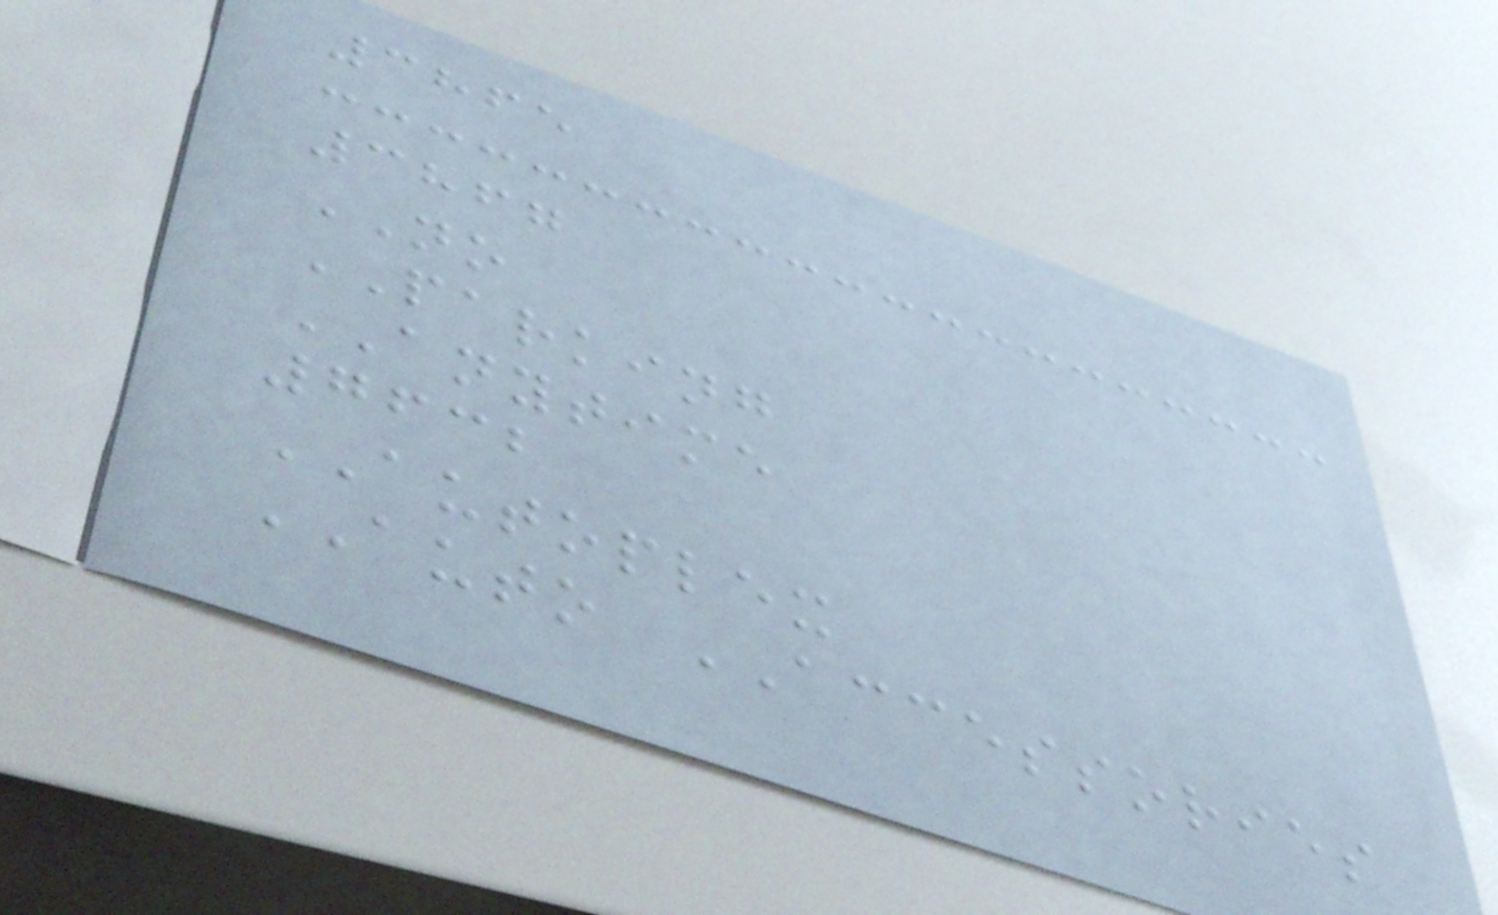3865
3867
NO
PARKING
ANYTIME
7632
AUTOPLEX
AUTO ACCESSORIES
